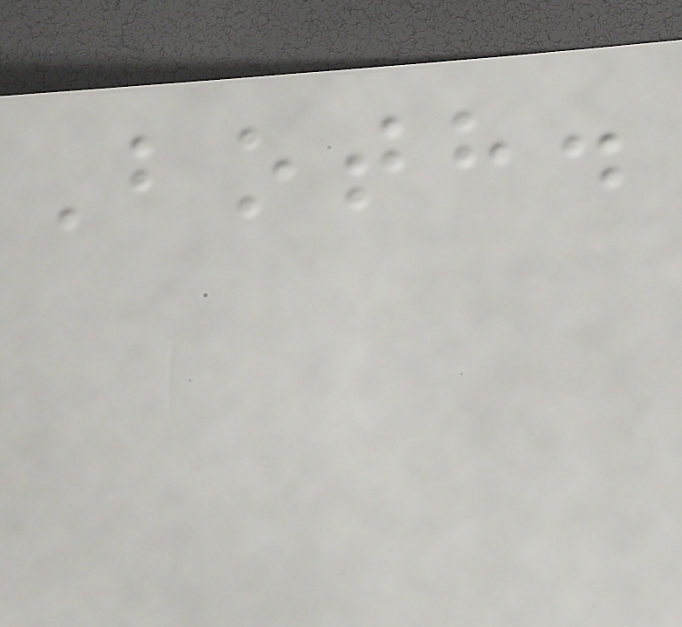Both.
